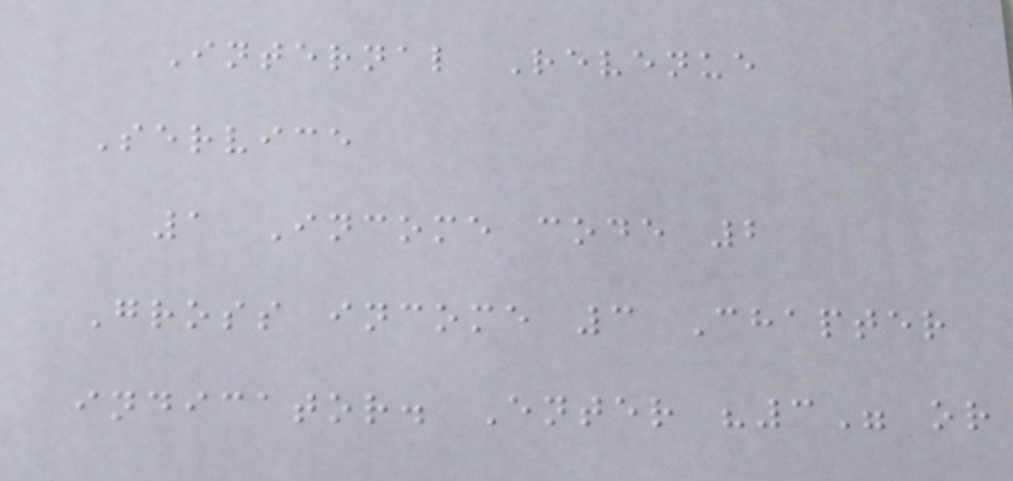Internal Revenue
Service
1 Income code 2
Gross income 3 Chapter
indicator. Enter "3" or
